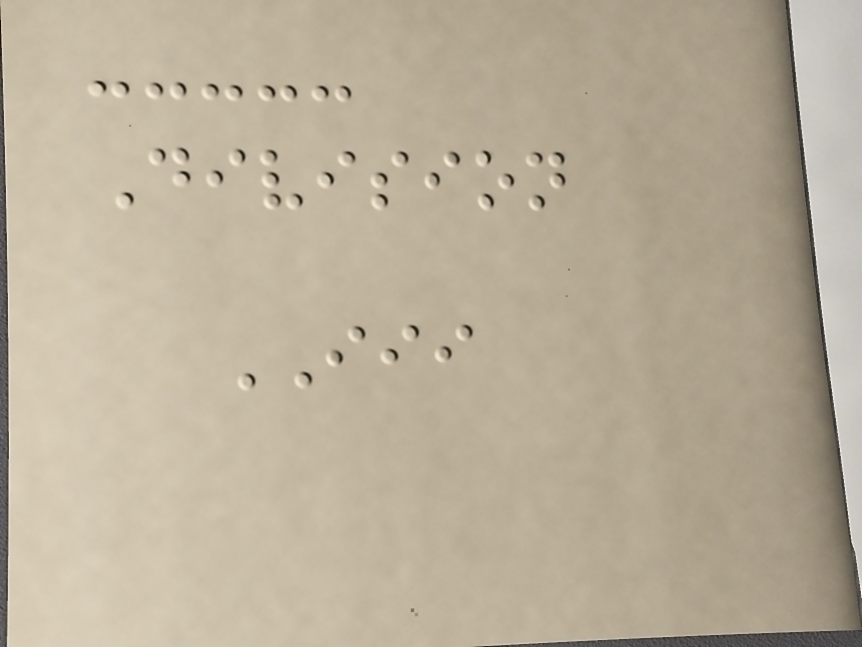Division
III
